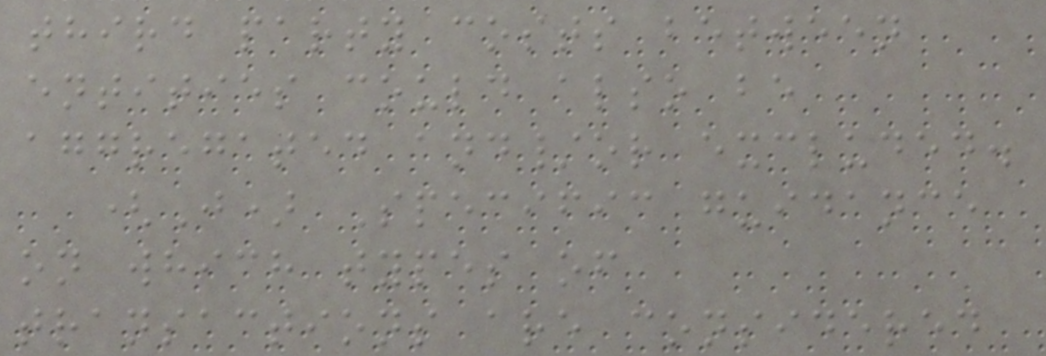third party costs between
entities could also be
aggregated and/or excluded.
(J) Specific guidance
on which types of
transactions are considered
